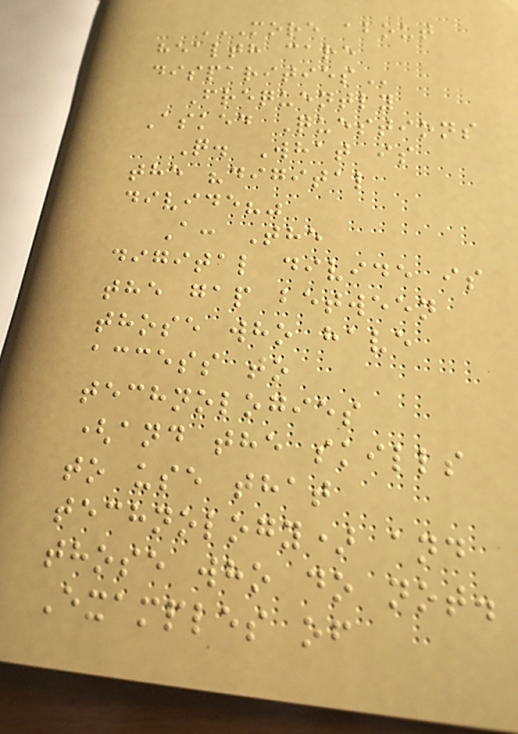MORE ABOUT
HEALTH CARE
DISPARITIES
Frequently
Asked Questions
Q. What is
the "digital
divide?"
A: The
digital divide is
the gap between
those who have
access to
technologies
(and the skills
to use that
technology) and
those who do not.
Examples of
